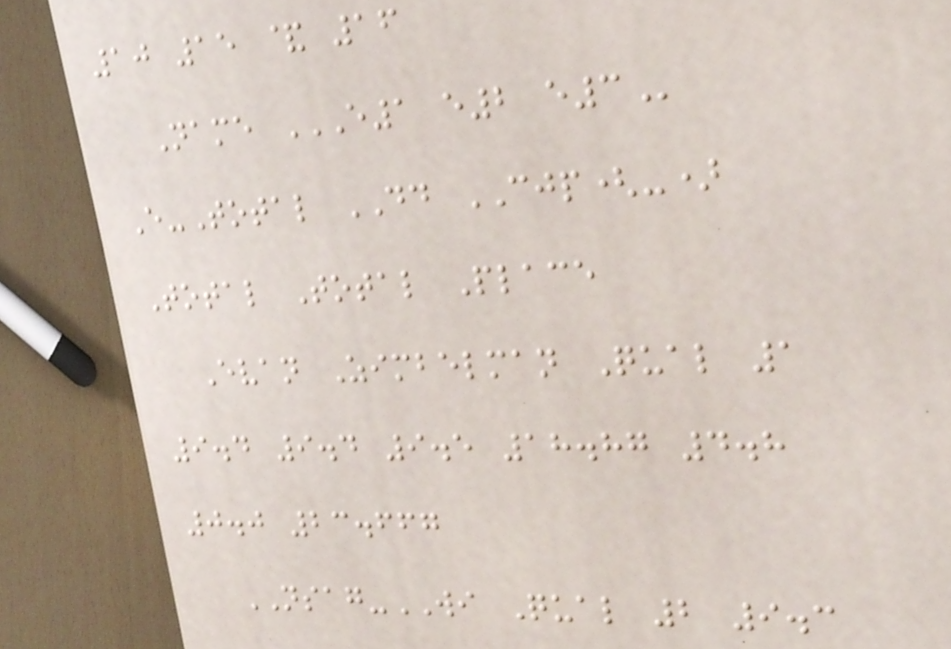10 15 & 16
Name E1 E2 E3
E-Total DD CJP(-)
Total Total Place
Evan Zimbelman Qual 1
9.4 9.4 9.5 18.87 4.8
0.0 23.667
NSAG-WI Qual 2 9.3
